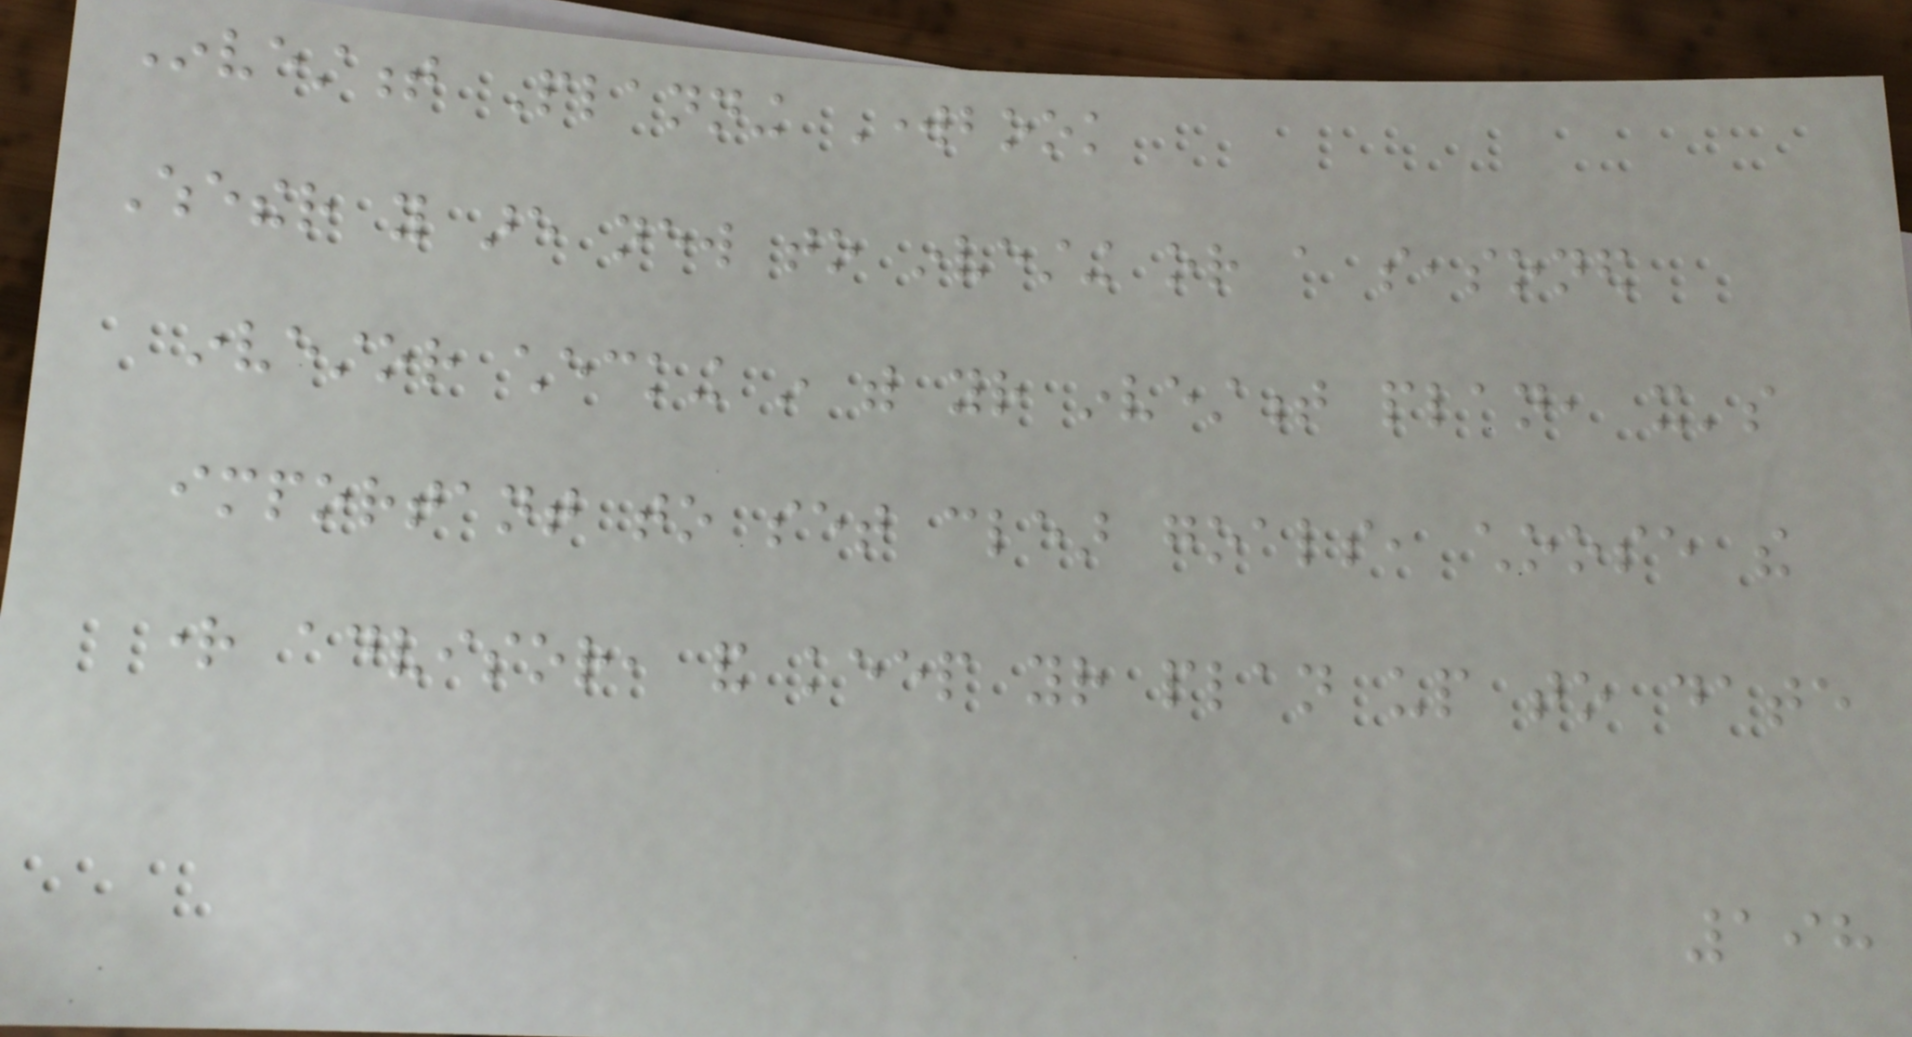Investment Planning Workbook
Whether you are new to investing or a seasoned
investor checking in with your investment plan, it's
important to set clear goals, choose the
right advisor, and keep your plan up to date
198
